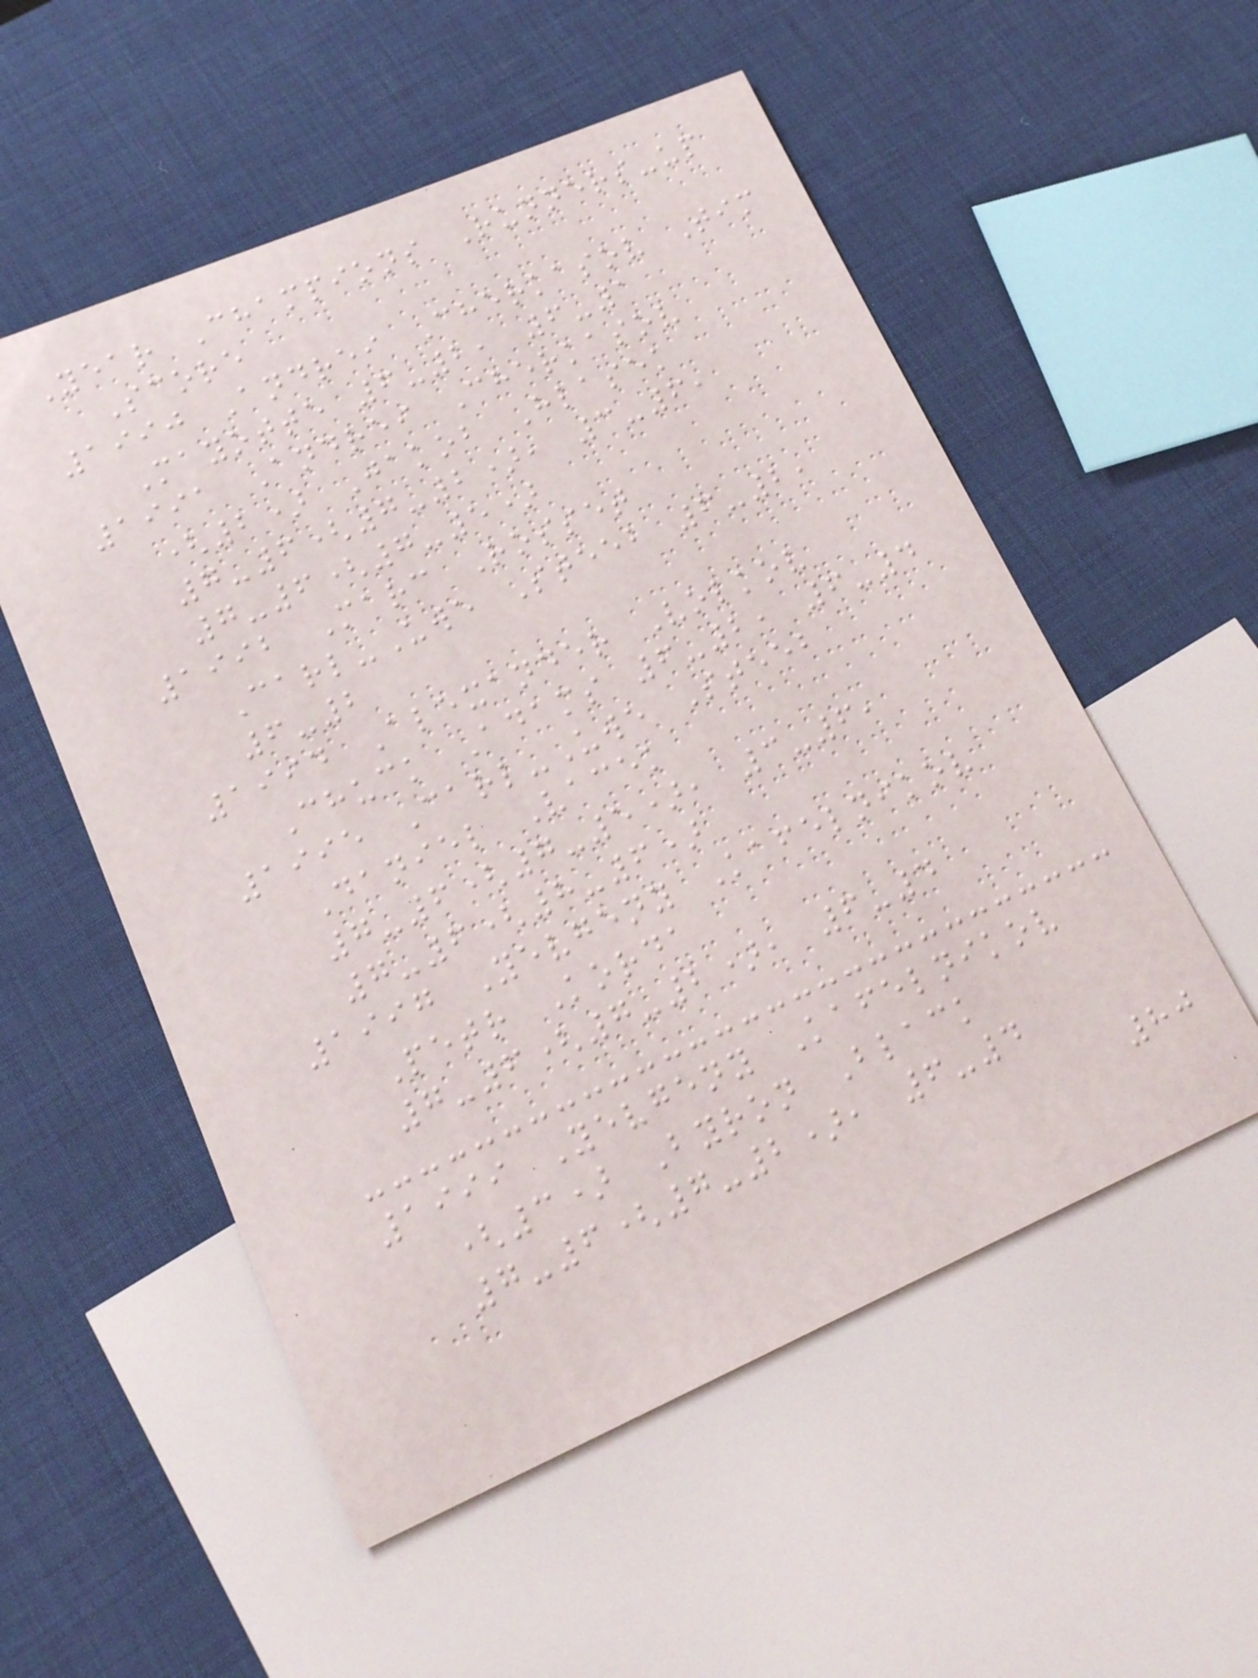Year Champions Runners-up
Score
1990 Andrei Cherkasov Tim
Mayotte 6-2, 6-1
1991 Andrei Cherkasov
(2) Jakob Hlasek
7-6(7-2), 3-6,
7-6(7-5)
1992 Marc Rosset
Carl-Uwe Steeb 6-2,
6-2
1994 Alexander Volkov
Chuck Adams 6-2, 6-4
1995 Carl-Uwe Steeb
Daniel Vacek
7-6(7-5), 3-6,
7-6(8-6)
1997 Yevgeny Kafelnikov
Petr Korda
7-6(7-2), 6-4
1999 Yevgeny Kafelnikov
(3) Byron Black
7-6(7-2), 6-4
80
